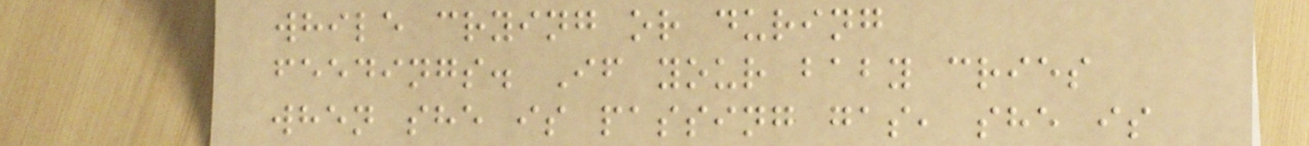while crying or during
feedings. If your baby cries
when she is passing gas, she is
